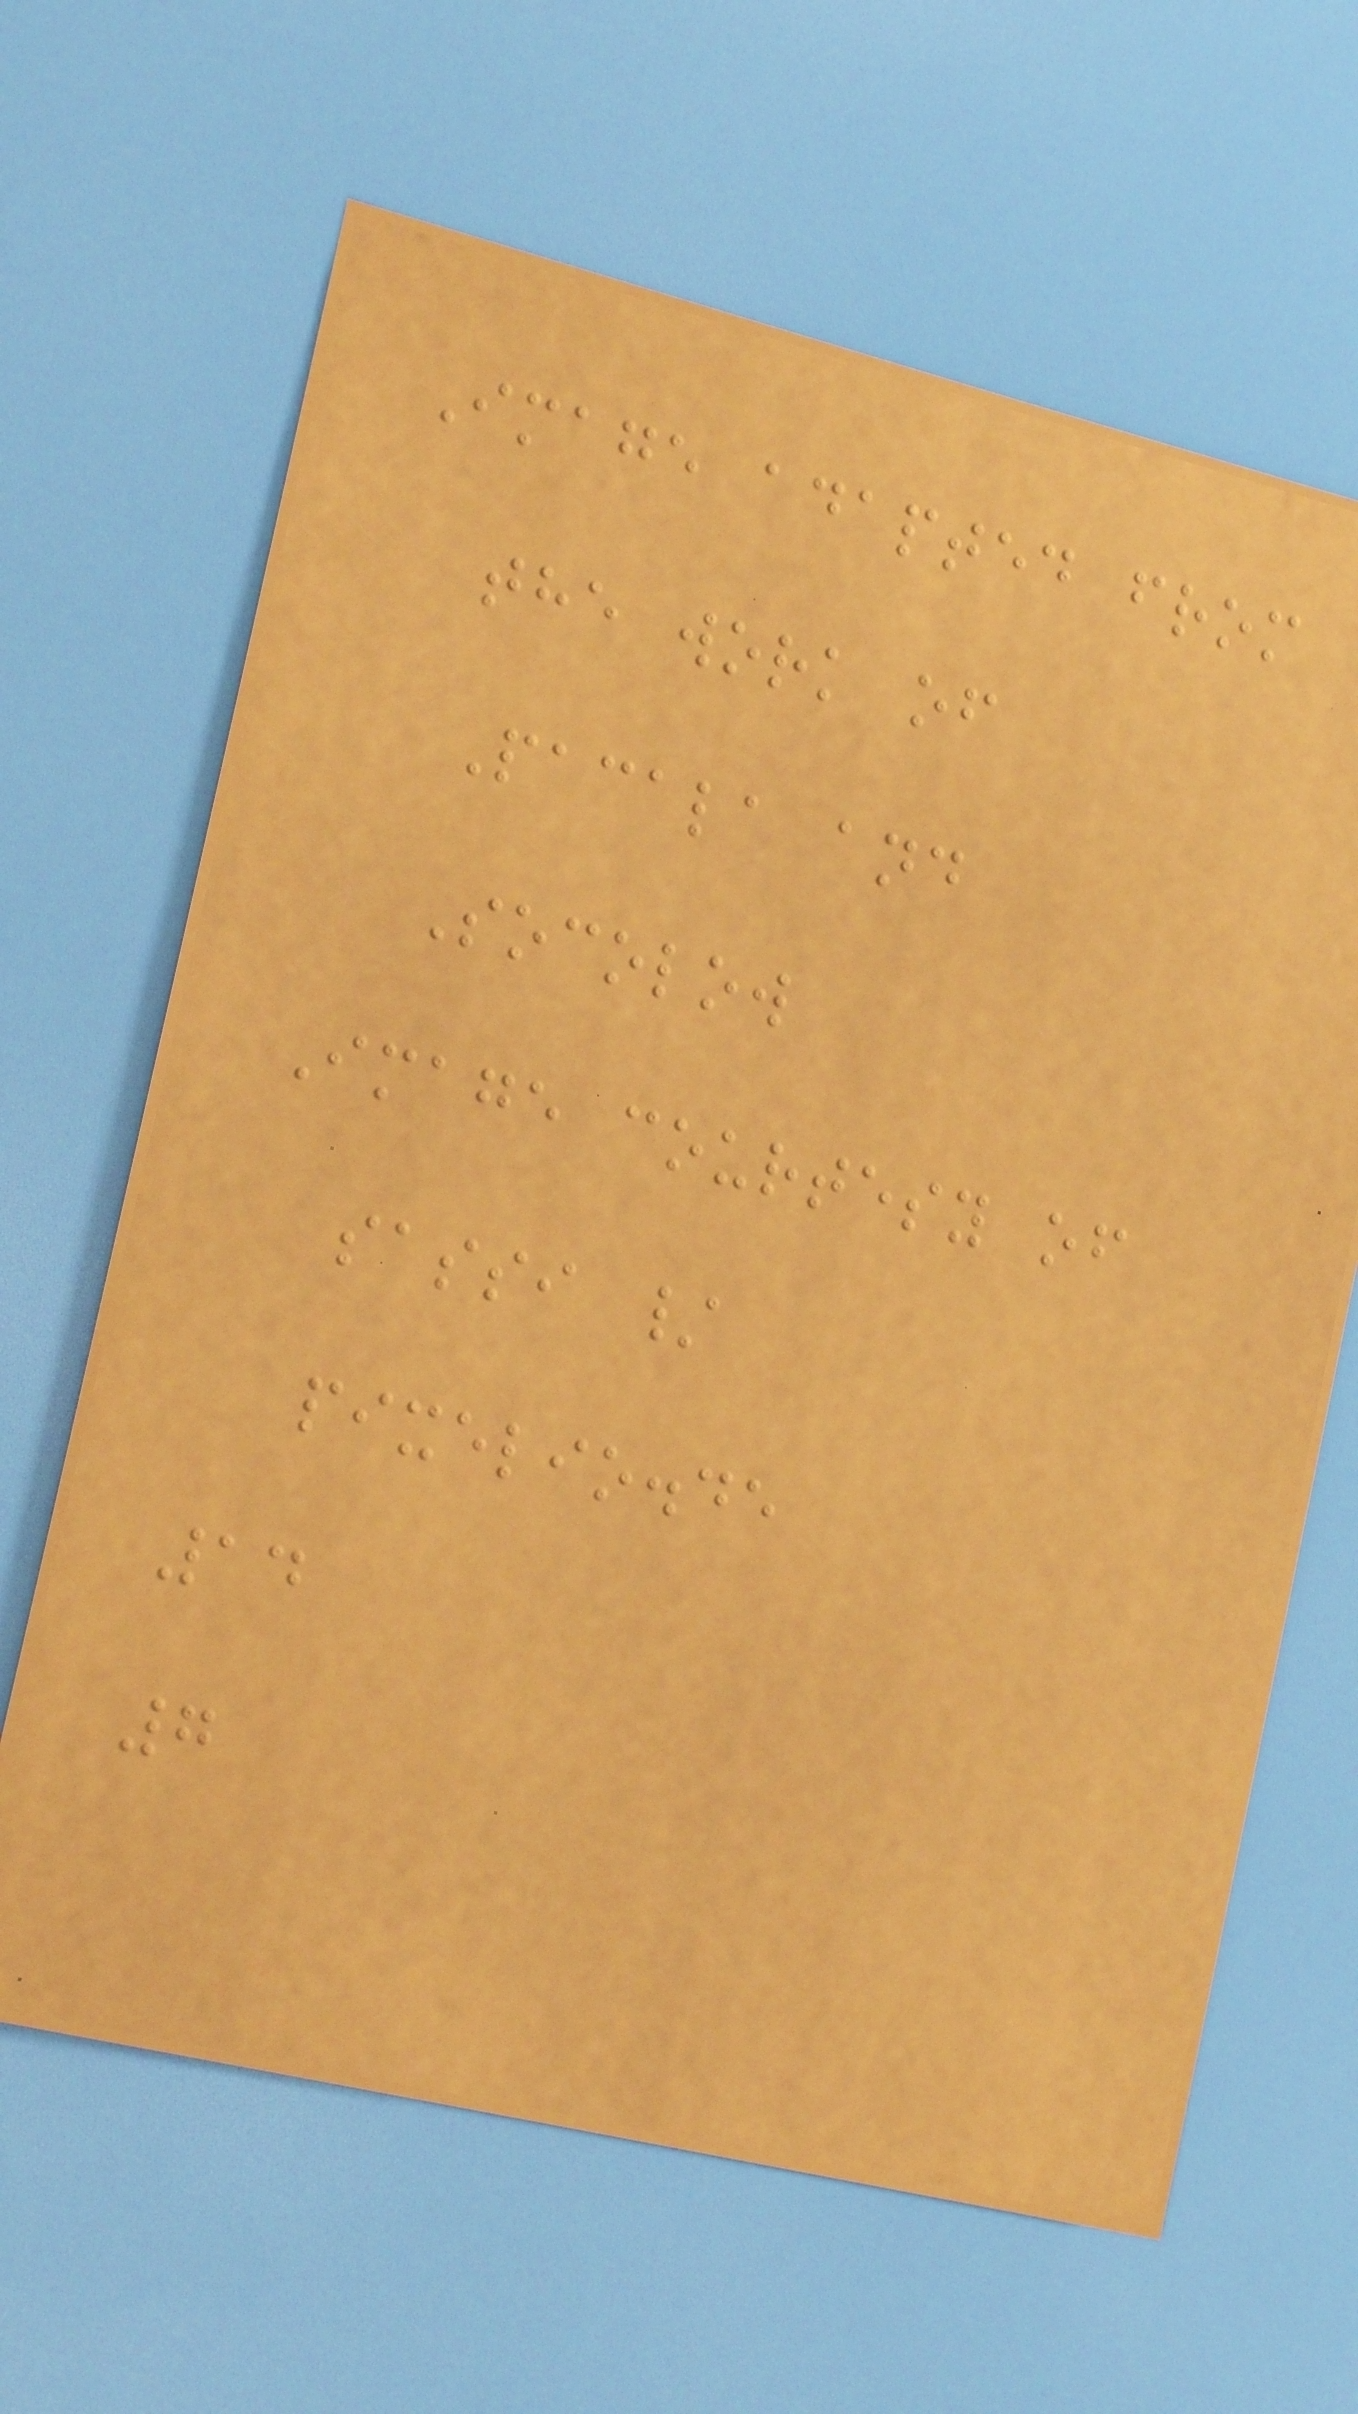Image adapted from
the work of
Pacala and
Socolow
Image courtesy of
sassi /
pixelio.de
14
7
